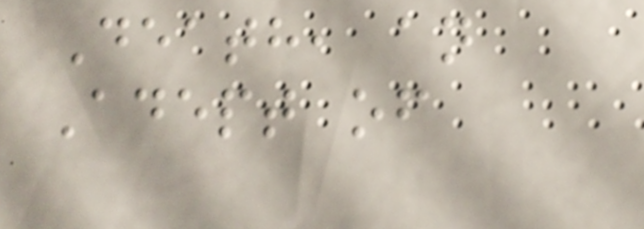Death, an
Adept of
